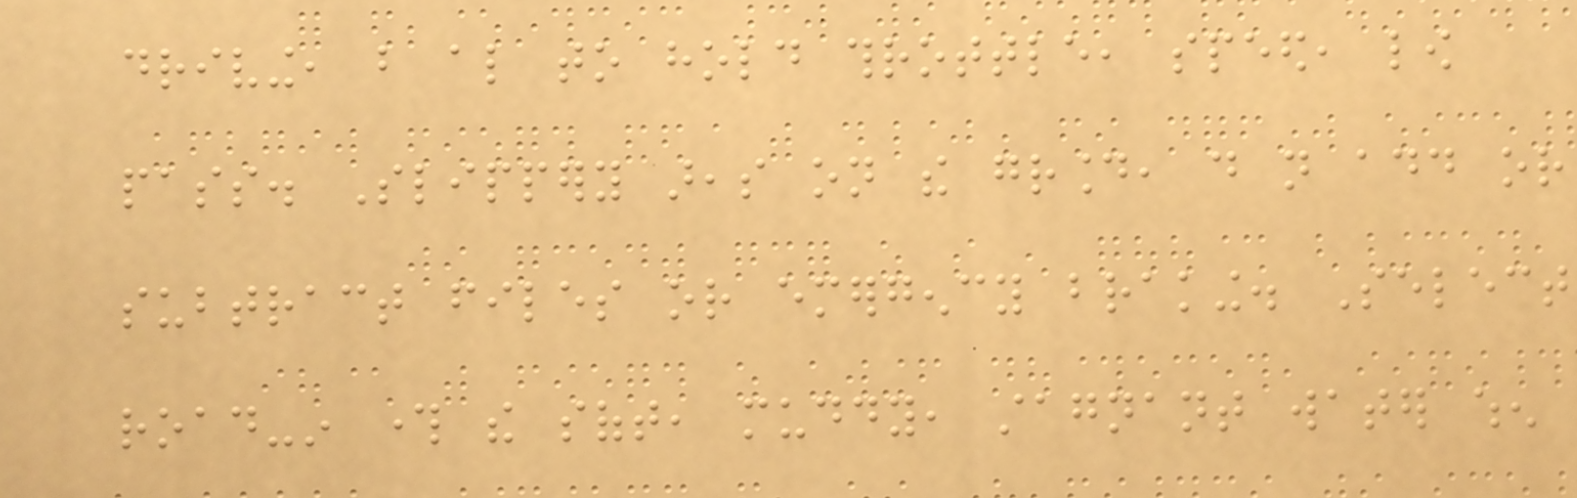driving, but also to hold throttle, speed, low
pass. Slippery areas on the ground, do not add or
subtract files or emergency braking. Select
road-in through the soft, muddy, stagnant water when
